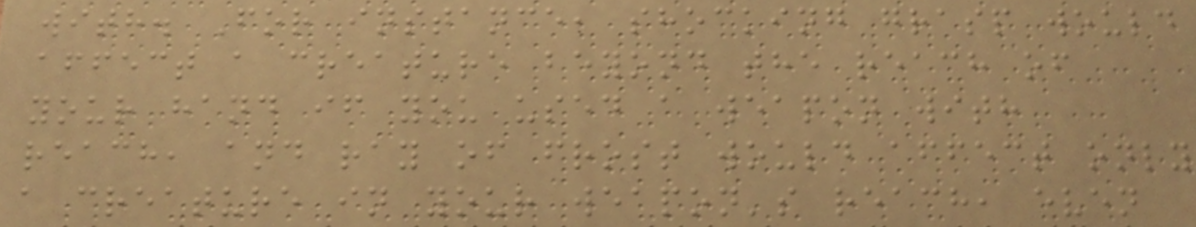with. For instance, shocking grasp would
affect a creature beyond the reach of
your hand if you used a weapon with
reach, and ray of frost would affect only
a creature in your weapon's reach, even
